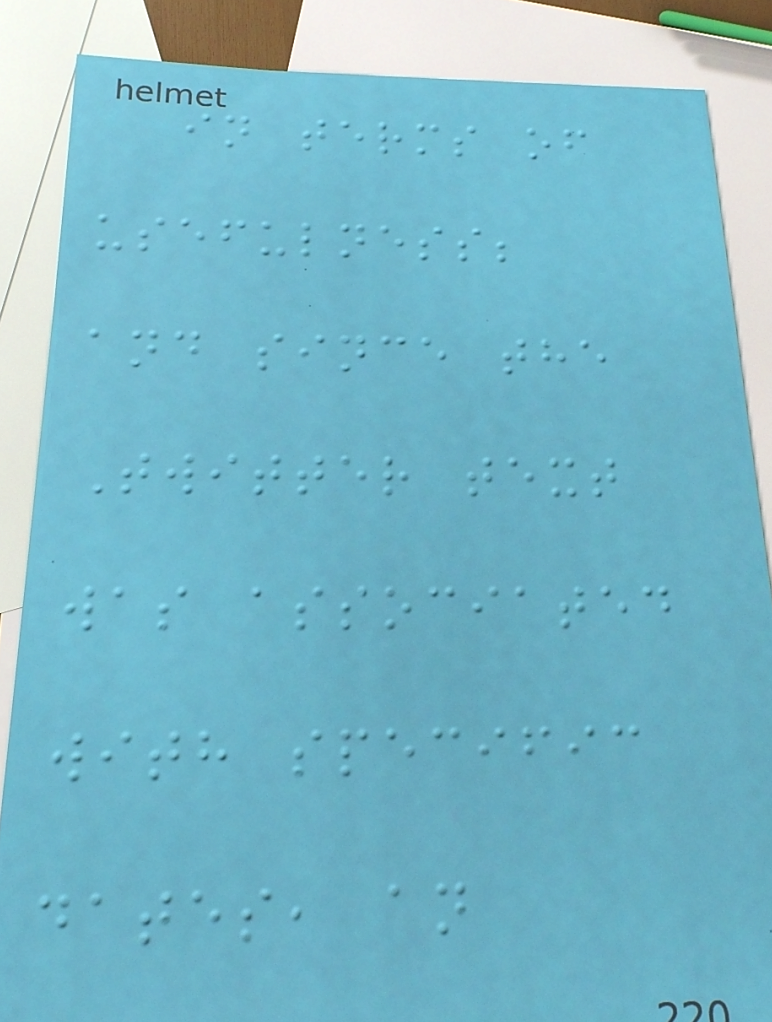in terms of
usefulness;
and since the
Twitter text
was associated
with specific
dates, an
